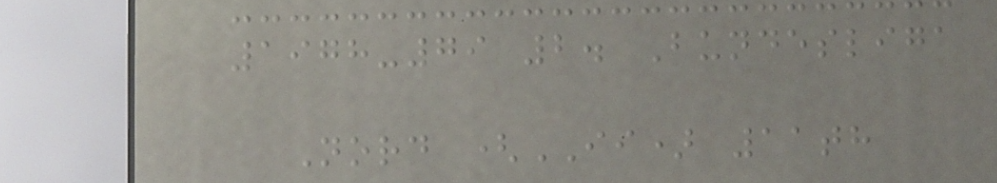1978-79 2. Bundesliga
Nord (II) 11th
